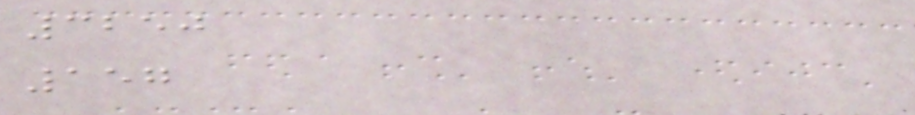3250
157
